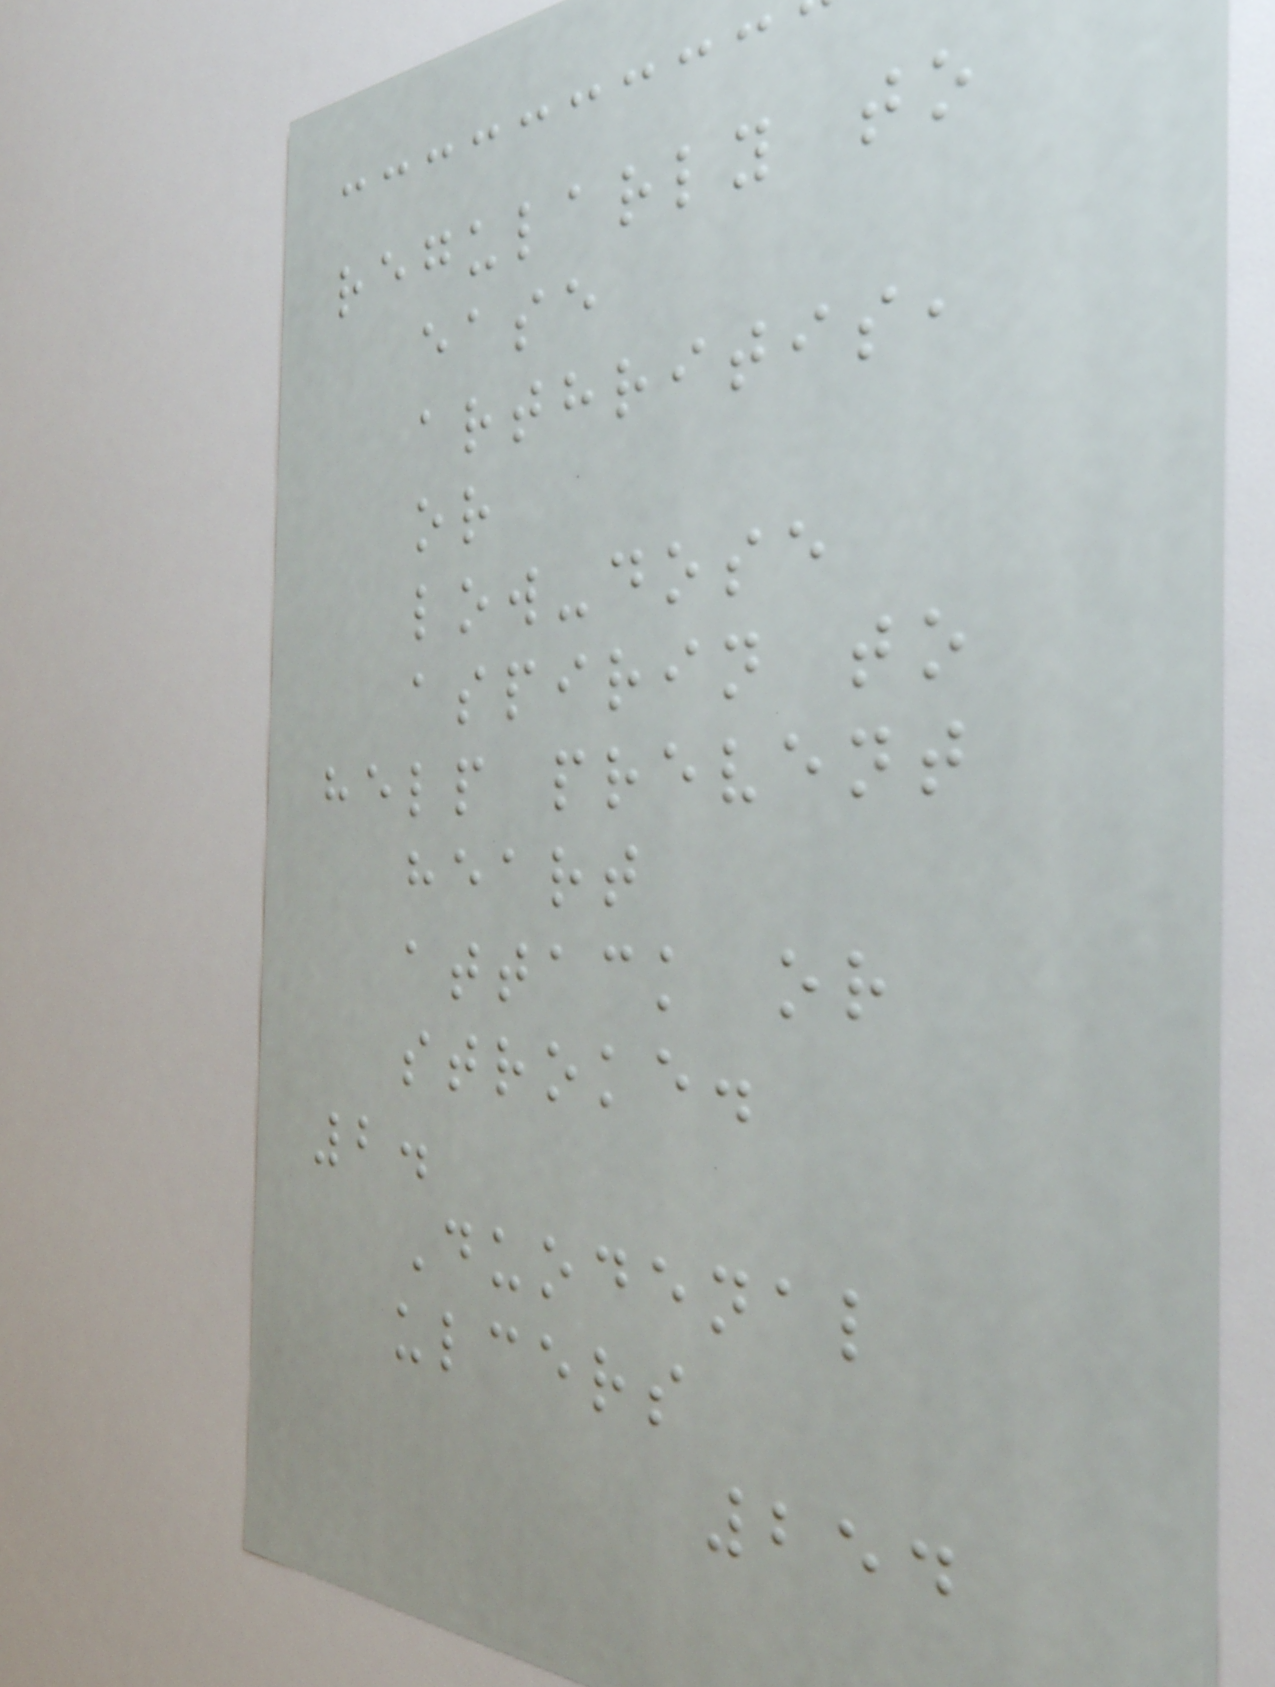regularly to
ease
arthritis,
or
low-dose
aspirin to
help prevent
heart
attack or
stroke.
2.
Duodenal
ulcers
254
